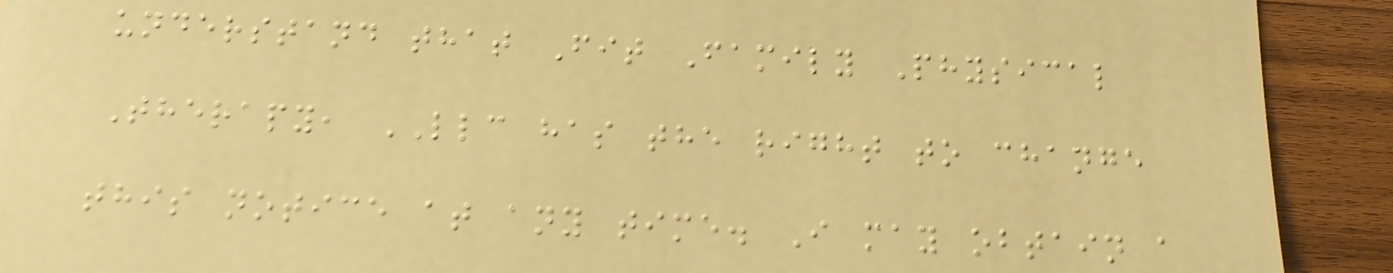understand that Fit Family Physical
Therapy, LLC has the right to change
this notice at any time. I may obtain a
